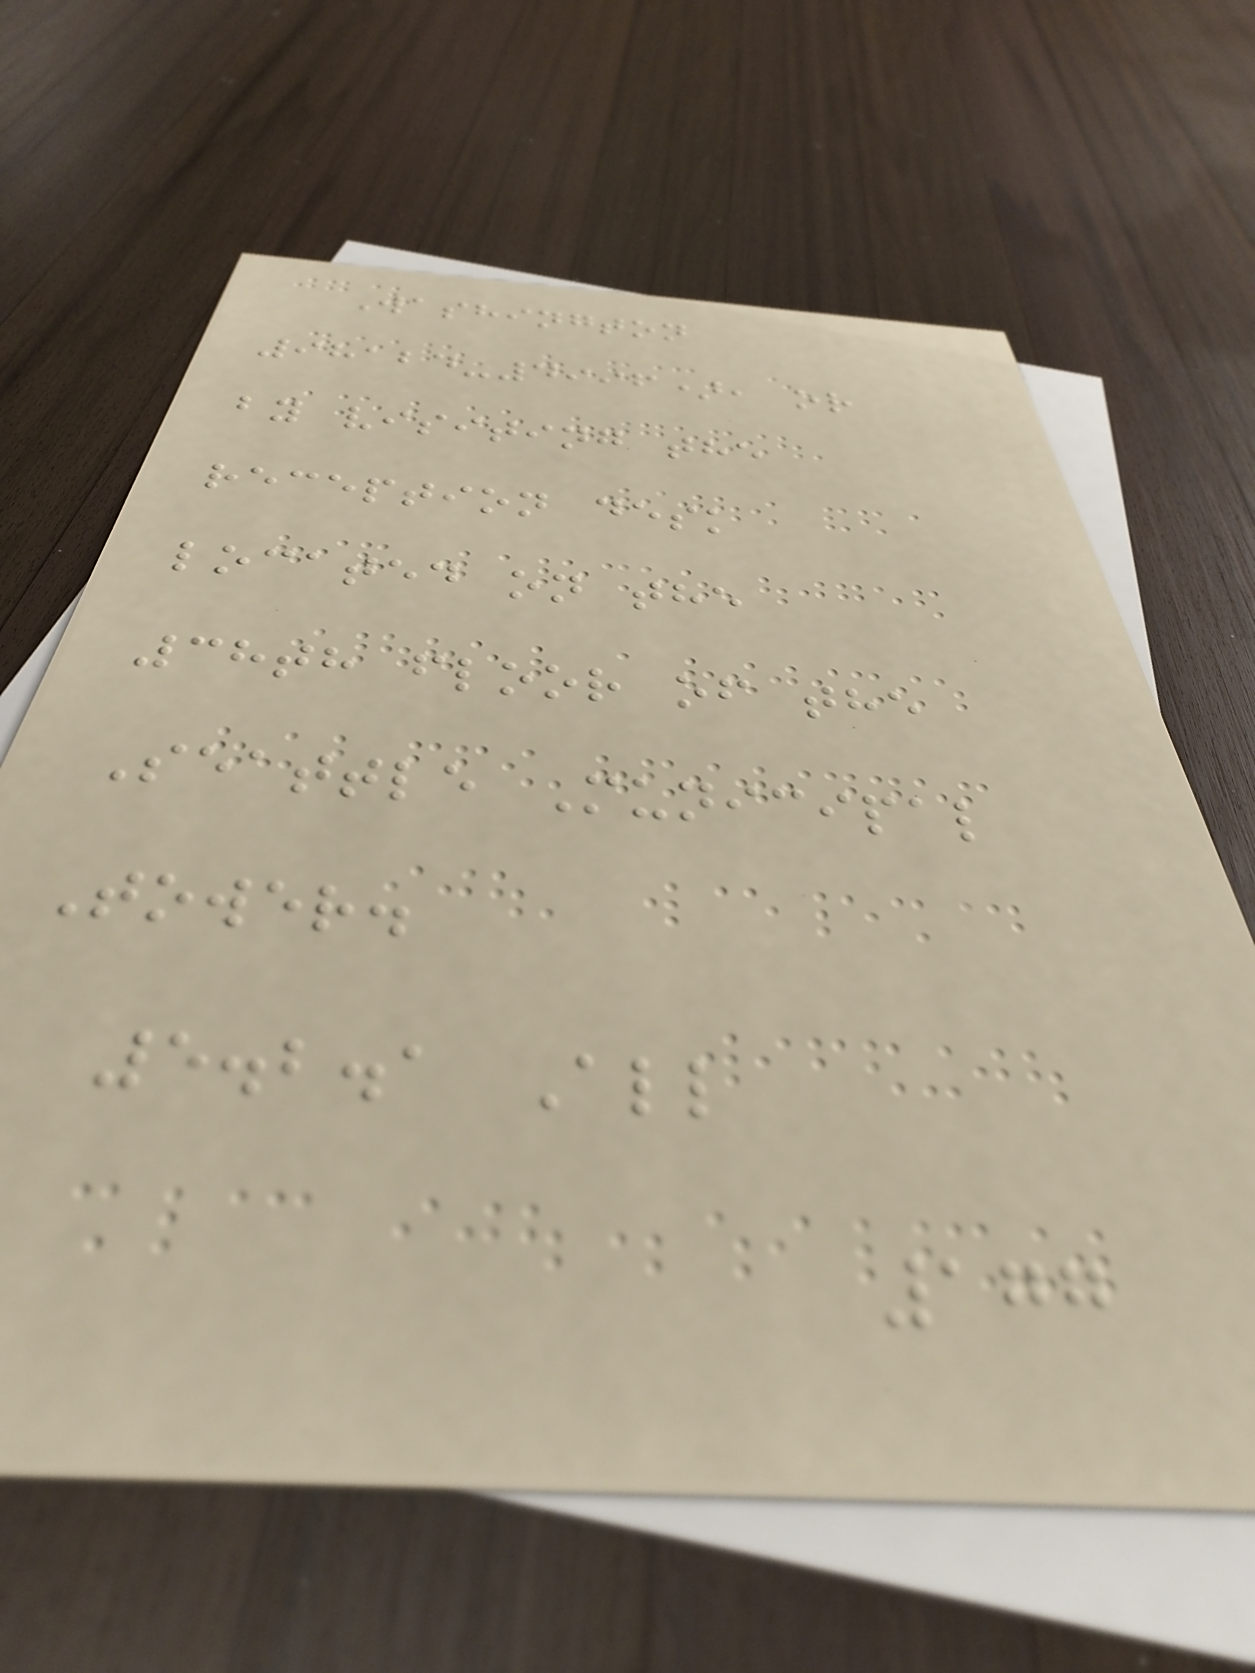Washington
98124-4996), or
by visiting the
reception desk
located on the
38th floor of the
Seattle Municipal
Tower.
5.2.1 All
177
